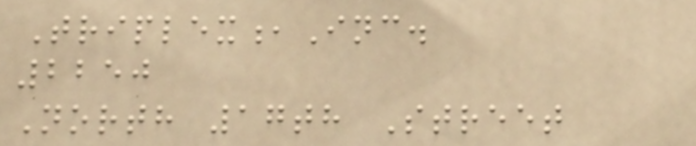Triplex,Inc.
2250
North 17th Street
